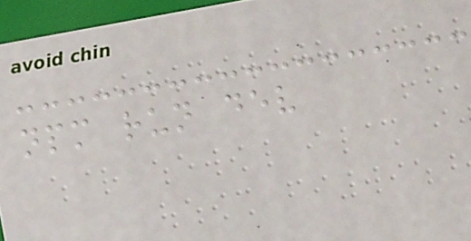npm run dev
